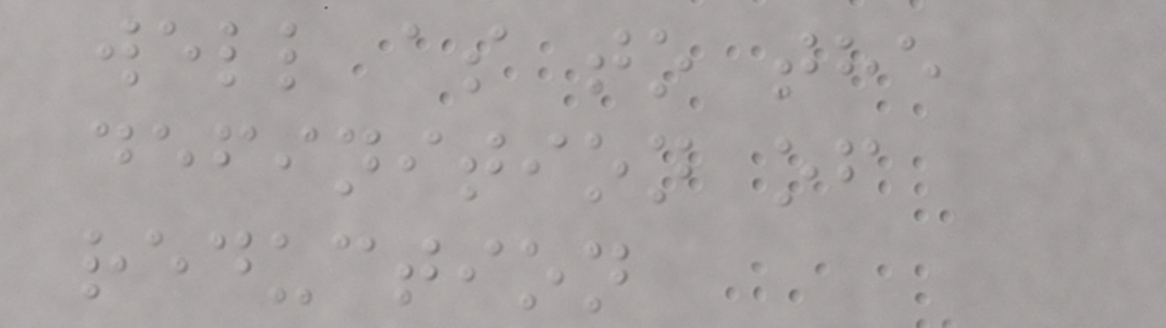well as to the
definition of
reduction
